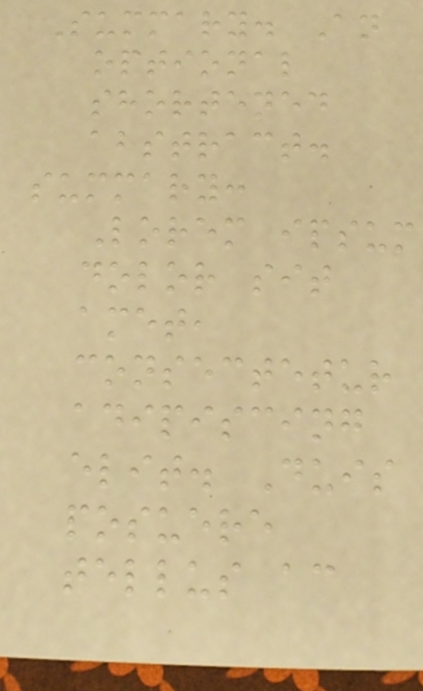Summary. An
optional
shortened
abstract.
summary:
Lorem ipsum
dolor sit
amet,
consectetur
adipiscing
elit. Duis
posuere
tellus ac
